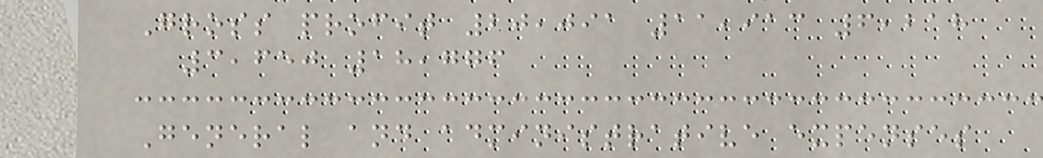Gross profit 20,091 11,913 6,218
3,650 18,776
General and administrative expenses
